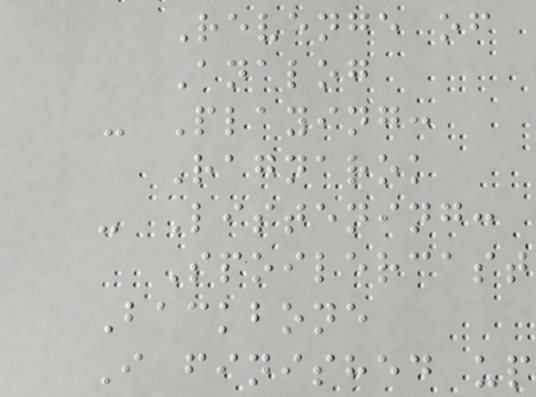Revenge of
Analog
- Playing:
Ragnarok
- Listening:
Spoilercast
Backbone
I finished up
